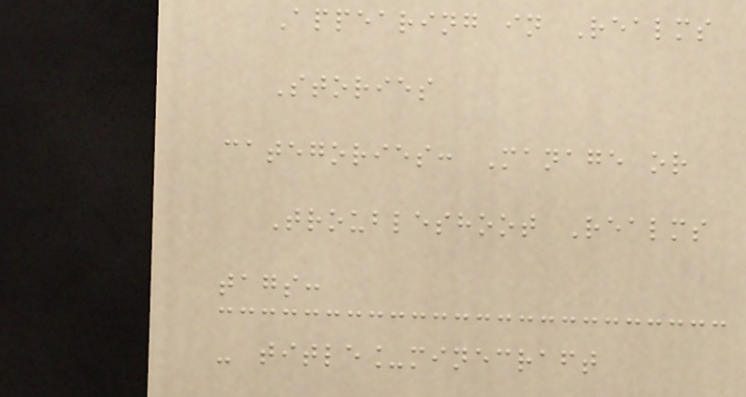Appearing in Realms
Stories
categories: Manage or
Troubleshoot Realms
tags:
- title_minecraft
